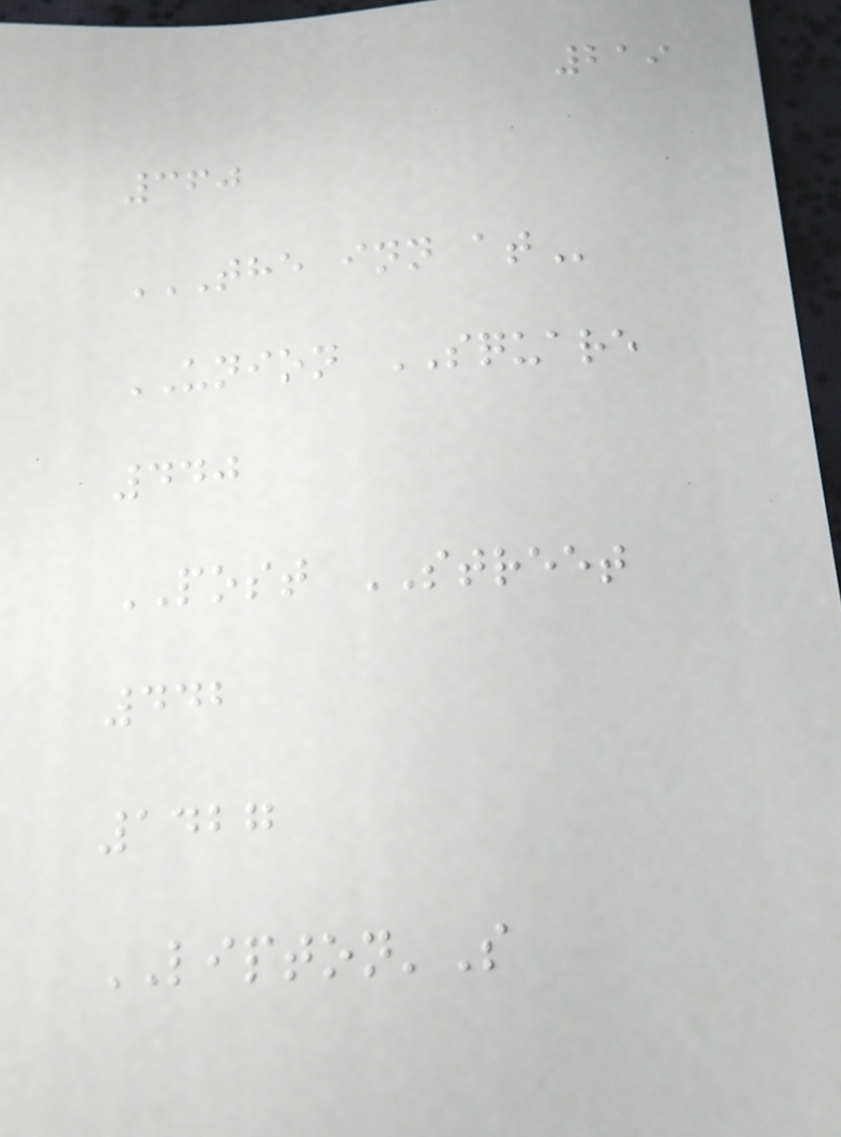219
360
THE INN AT
UNION SQUARE
440
POST STREET
442
1427
LIPTON'S
